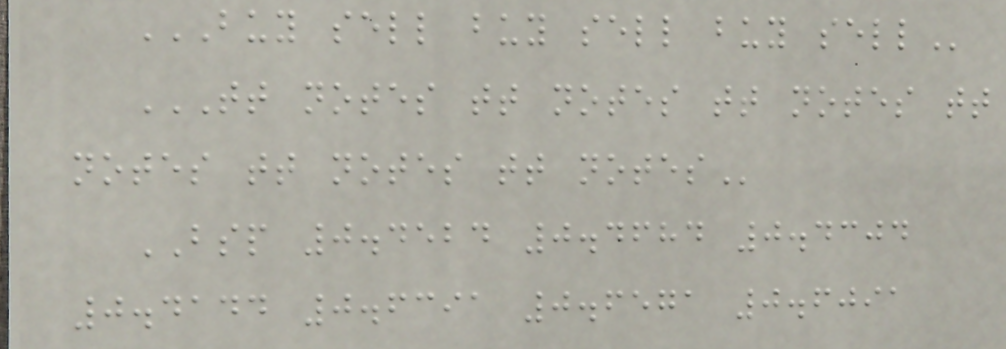BUY SELL BUY SELL BUY SELL
TT NOTES TT NOTES TT NOTES TT
NOTES TT NOTES TT NOTES
BSP 0.4524 0.4684 0.4304
0.4144 0.6391 0.6571 0.6091
